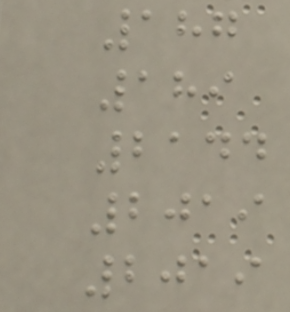187
189
2144
2019
2019
